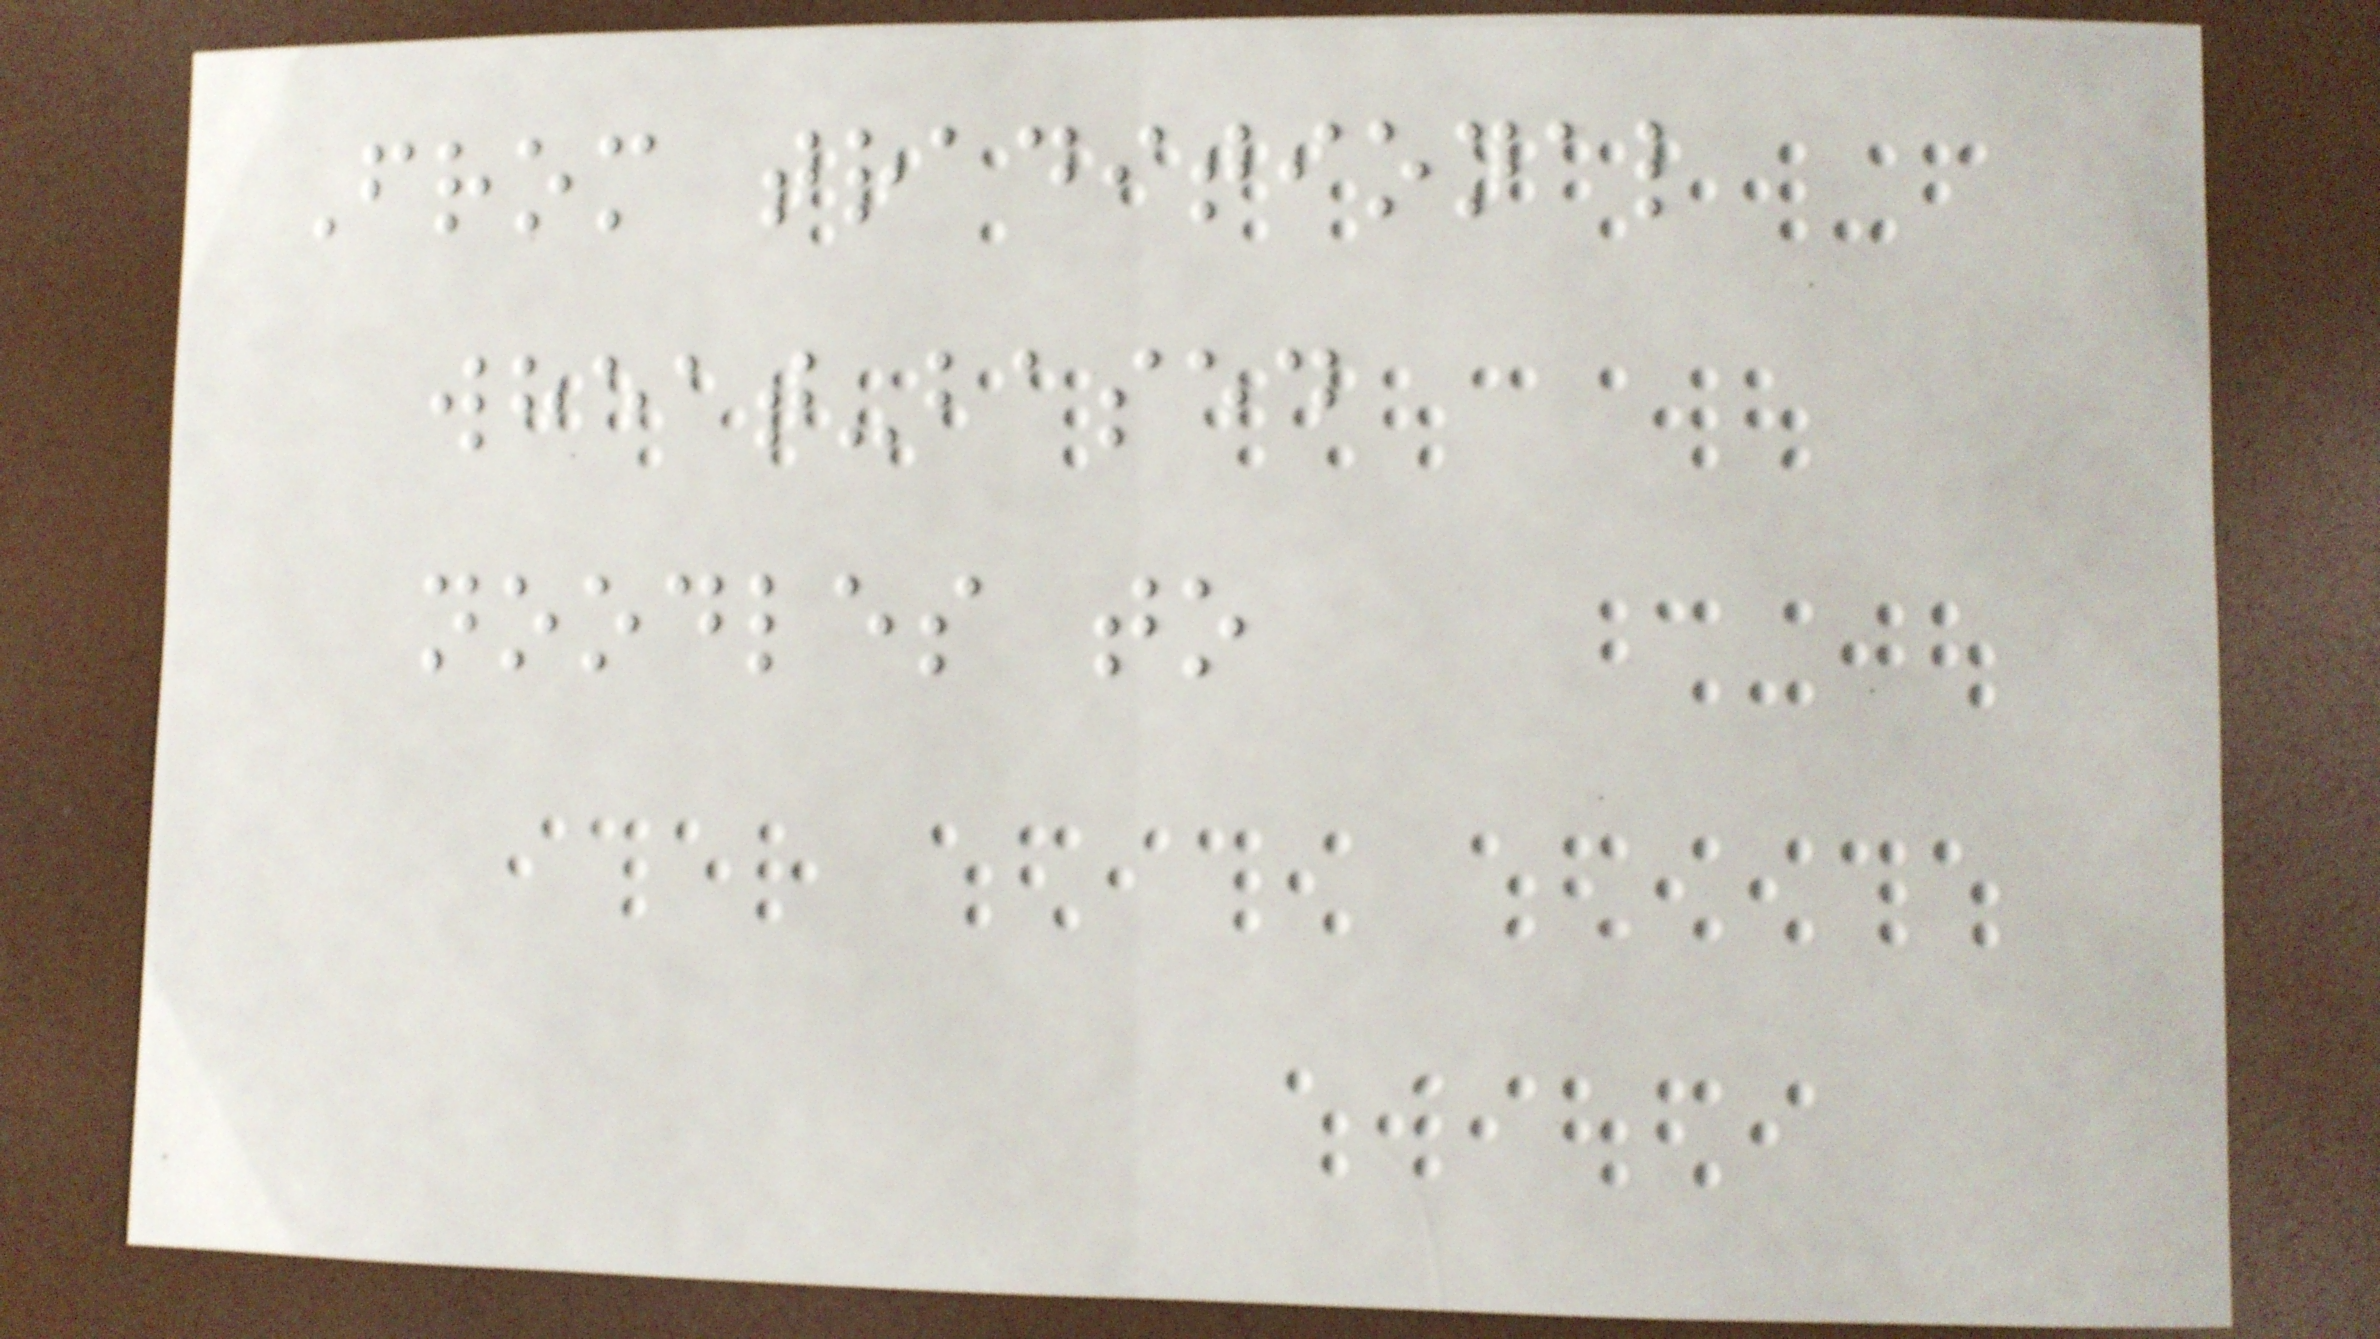From traditional
wheat-based
noodles to
